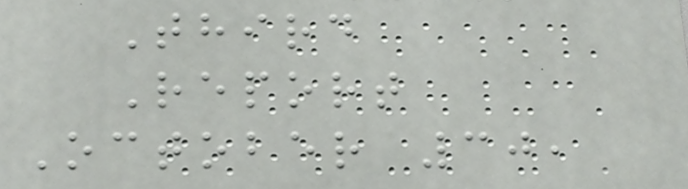Third
Report
October 30,
